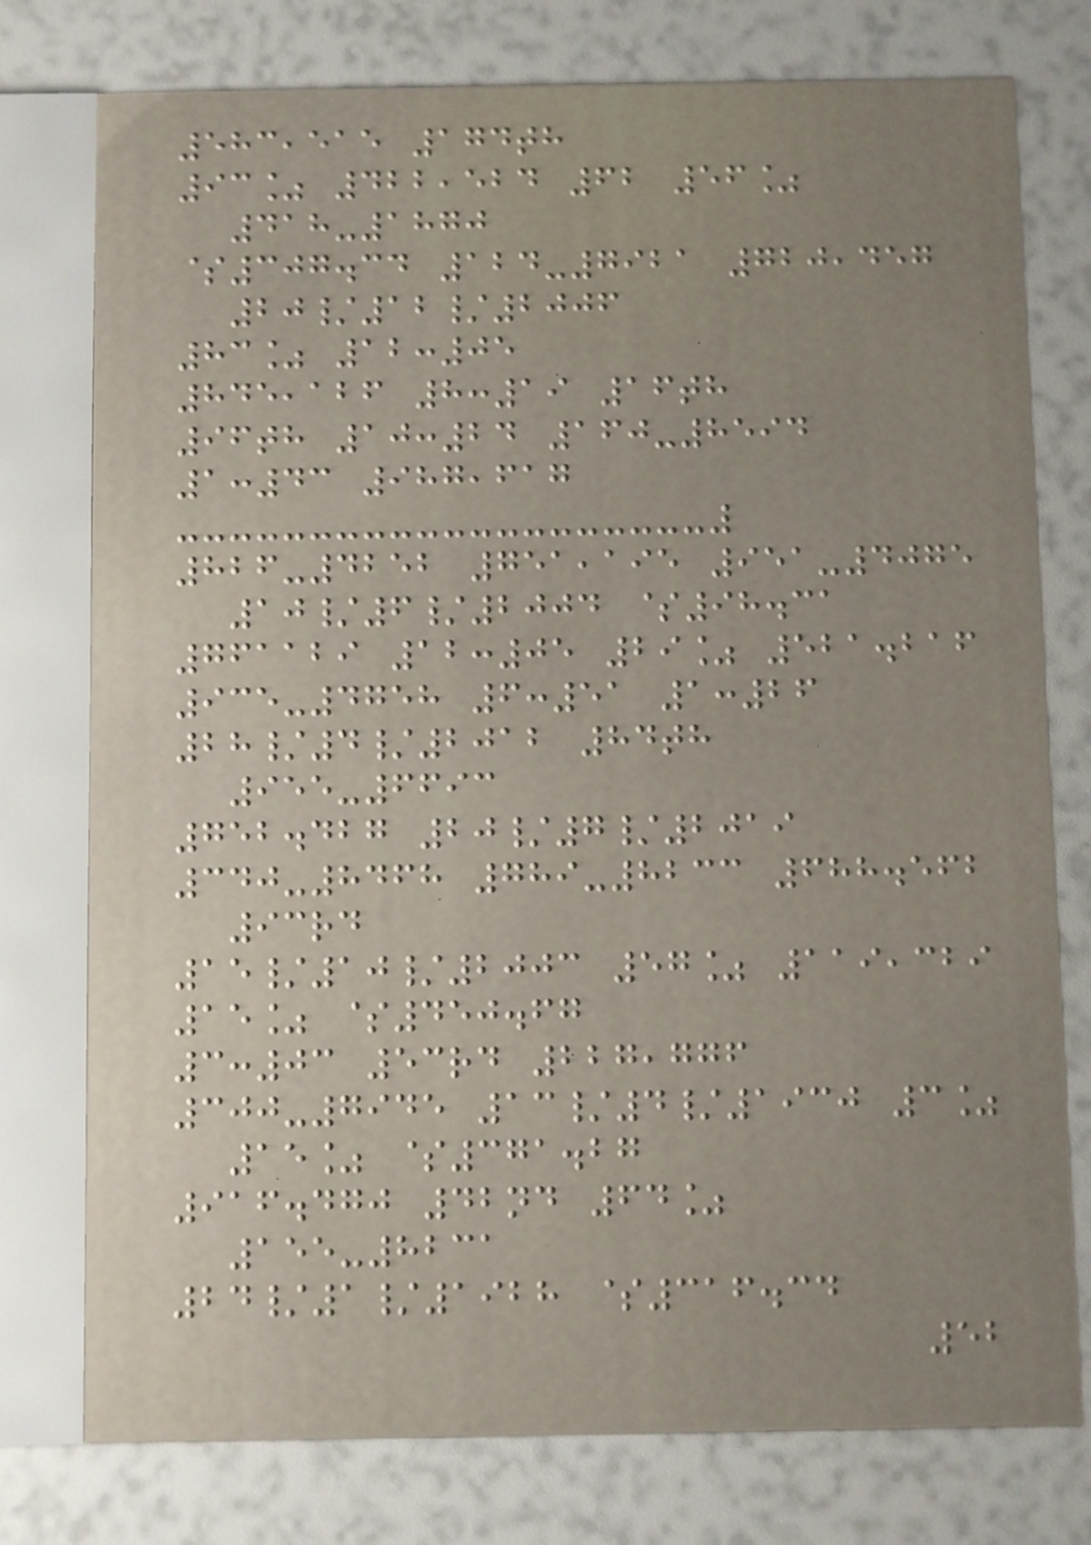583,515 174th
93% 422,524 62 56%
418-1870
$307.34 124-7921 720,457
20/12/2006
83% 12:05
845,126 8:19 16th
96th 10:24 160-8594
1:43 987,617
826-4252 751,195 951-4075
10/6/2004 $98.31
761129 12:05 29% 521.216
935-4758 6:51 1:26
28/4/2012 84th
955-6693
752.427 20/7/2019
340-8468 789-8233 688.562
93rd
15/10/2003 57% 119,329
15% $450.67
3:03 53rd 227,776
300-7945 13/4/1930 3%
15% $371.27
916.470 42nd 64%
155-8231
24/1/1928 $316.34
52
